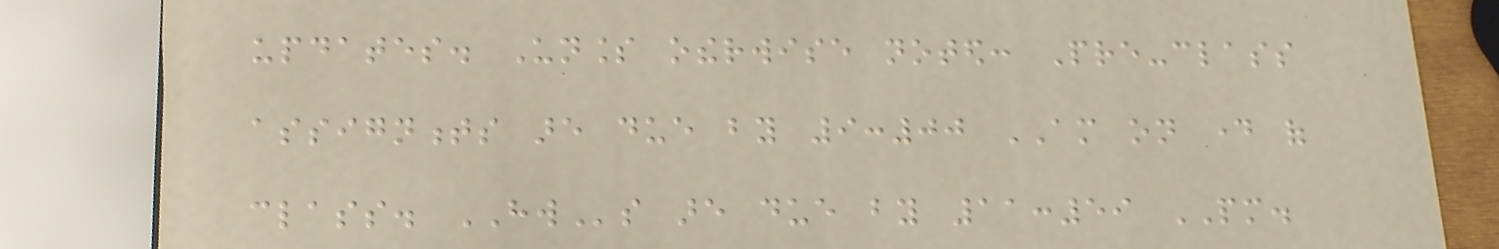updates. Unless otherwise noted: Pre-class
assignments are due by 9:00 AM on day of
class. HWs are due by 11:59 PM.
